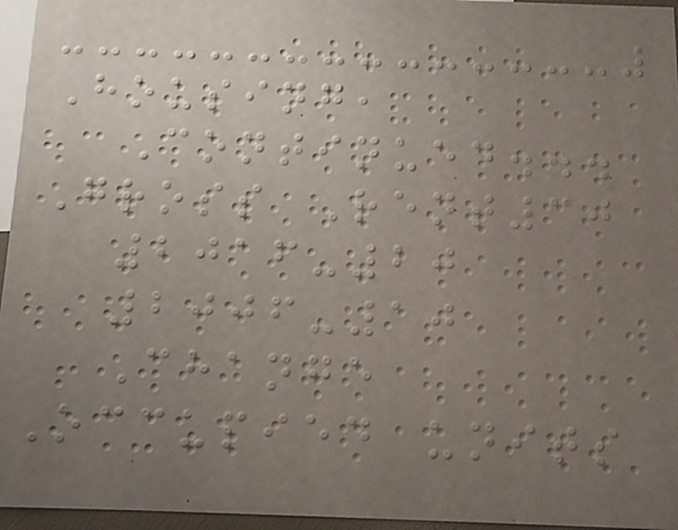Housing,
Continued...
Gross Rent30
2016-20
2006-10
Change
Occupied units
